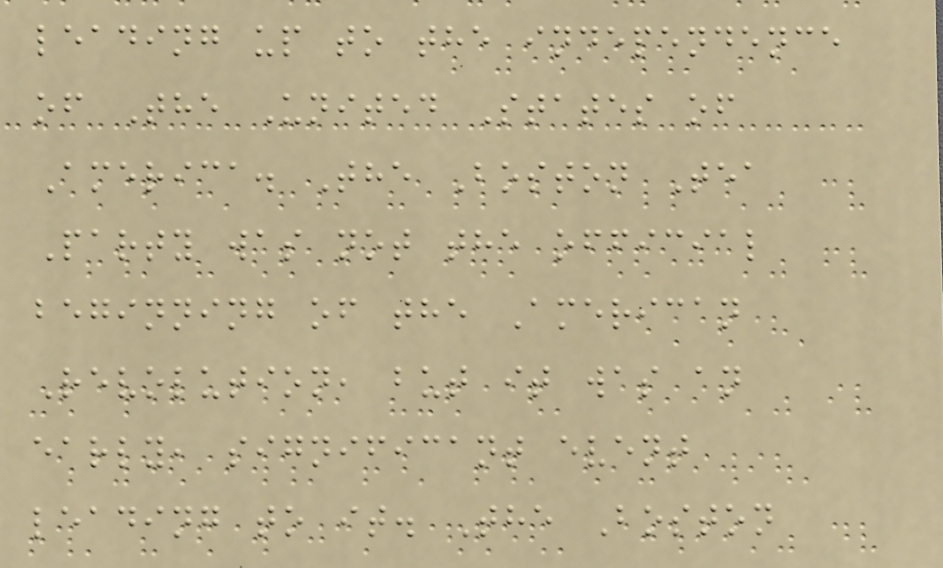leading up to the independence
of The United States of
America. The Boston Tea
Party was not the official
beginning of the American
Revolution, but it was an
early, significant event
leading to it. The Boston
